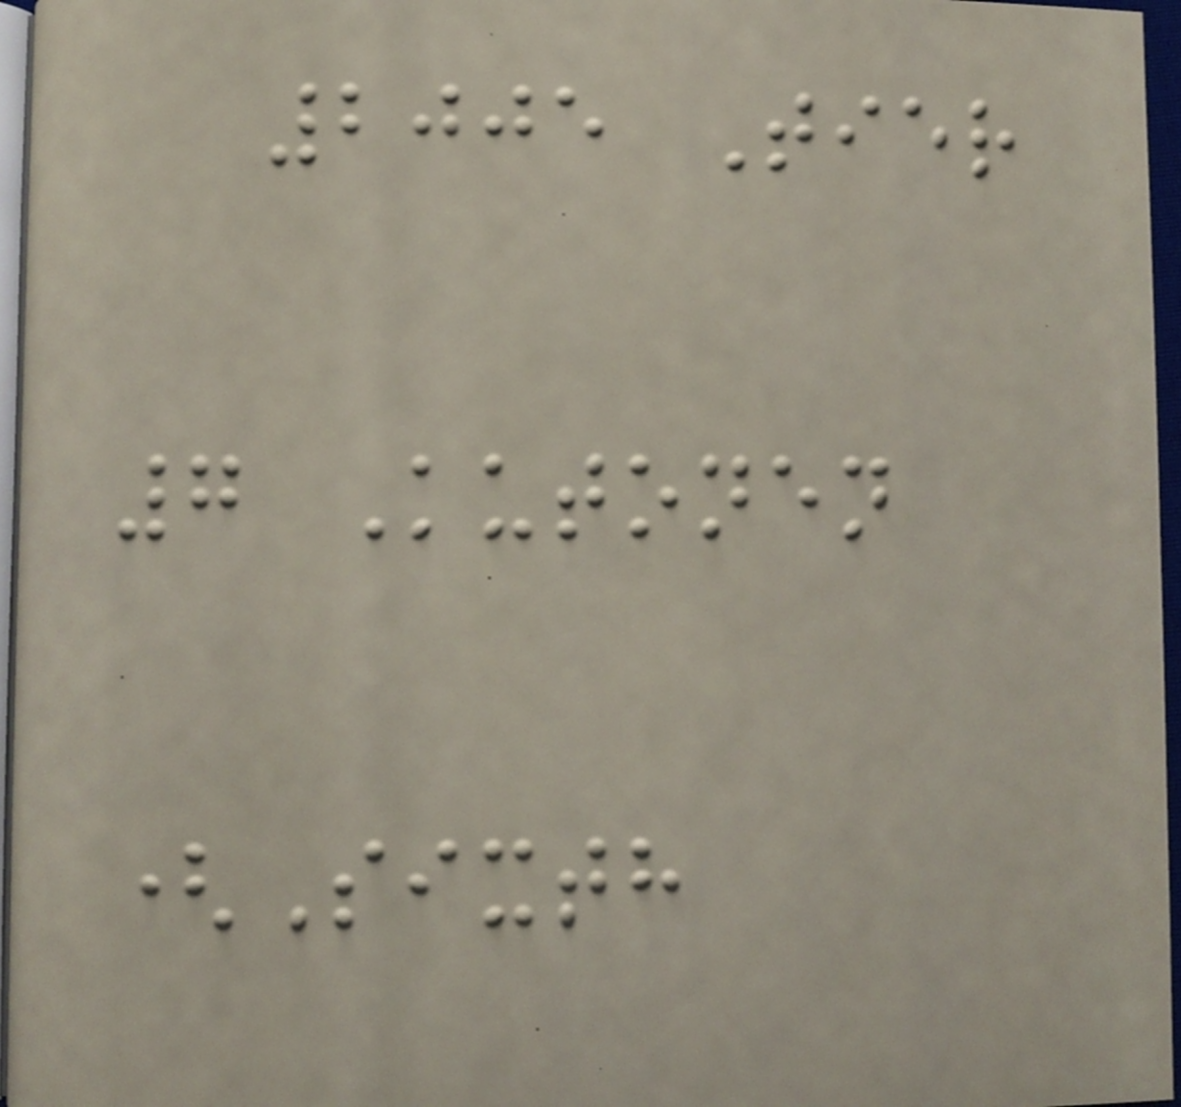2005 Tier
7 Kutonen
(Sixth
